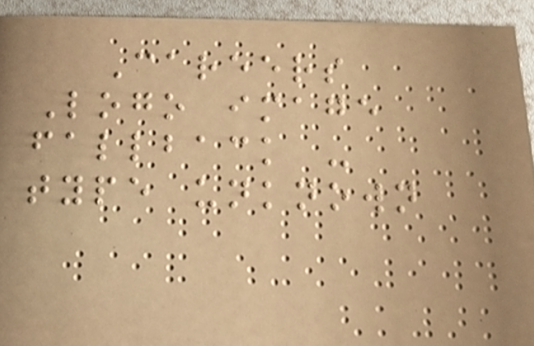Careers
Logo image
fallback -
type unknown
